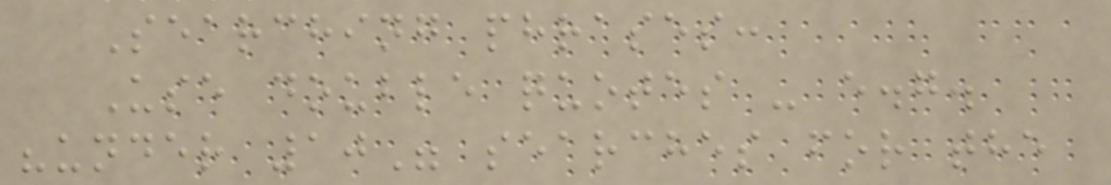Searching phrases:
Use double quotes - e.g.
"under 10" searches for the
